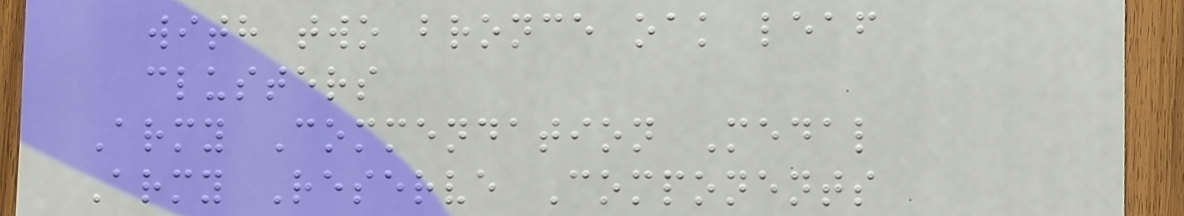with two bronce oak leaf
clusters
Army Commendation Medal
Army Reserve Components
